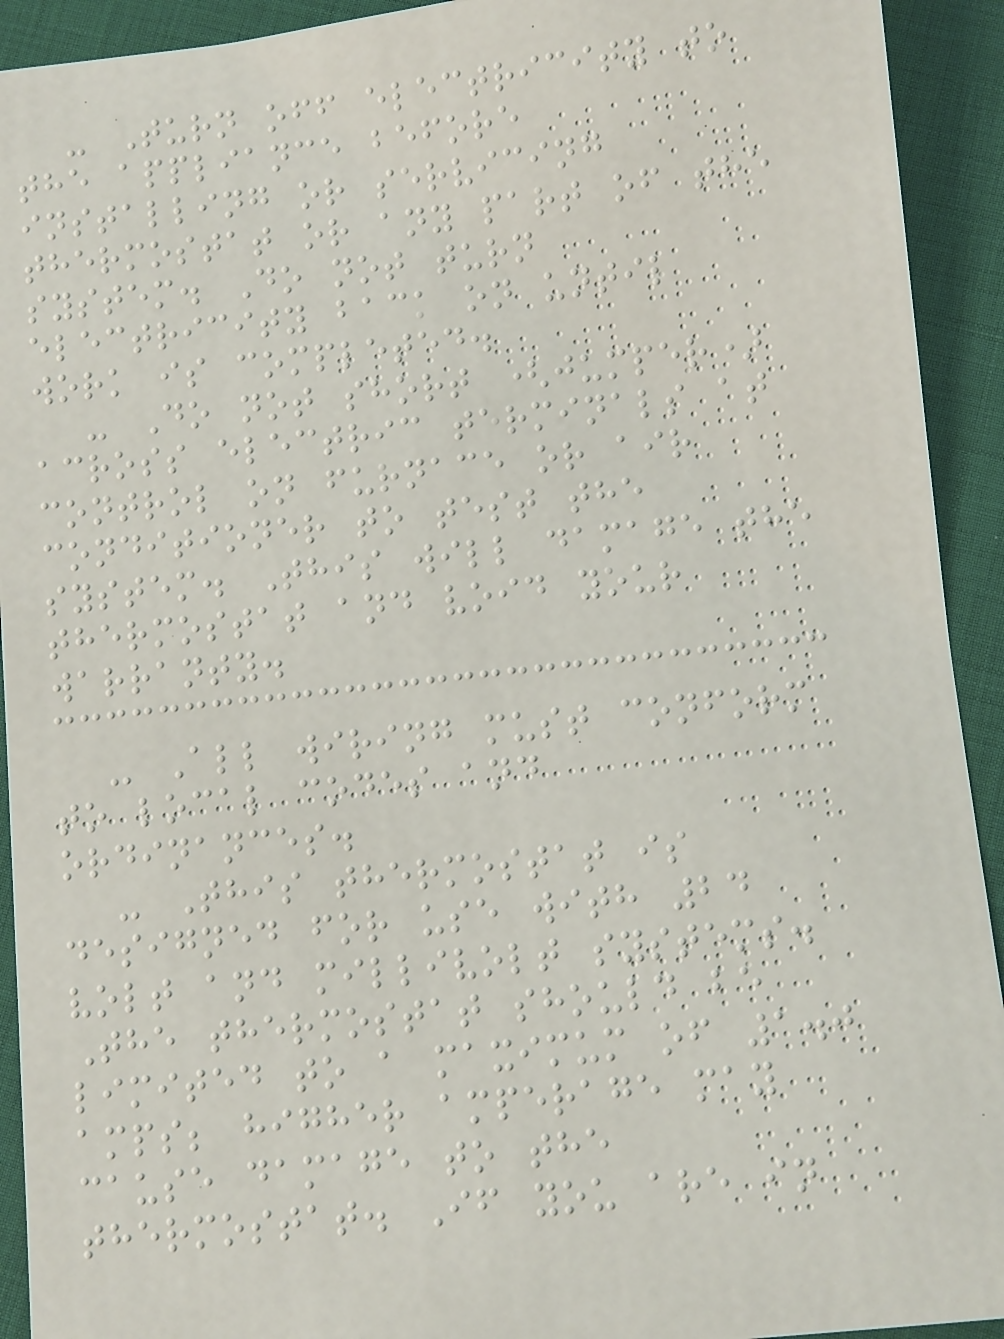- Turn off electricity to
the appliance before
installing or servicing
thermostat or any part of the
system. Do not turn
electricity back on until
work is completed.
- Do not short (jumper)
across electric terminals at
control on furnace or air
conditioner to test the
system. This will damage the
thermostat and void your
warranty.
- All wiring must conform
to local codes and
ordinances.
- This thermostat is
designed for use with 24
volt and millivolt systems.
The thermostat should be
limited to a maximum of 1.0
amps; higher amperage may
cause damage to the
thermostat. If you are in
